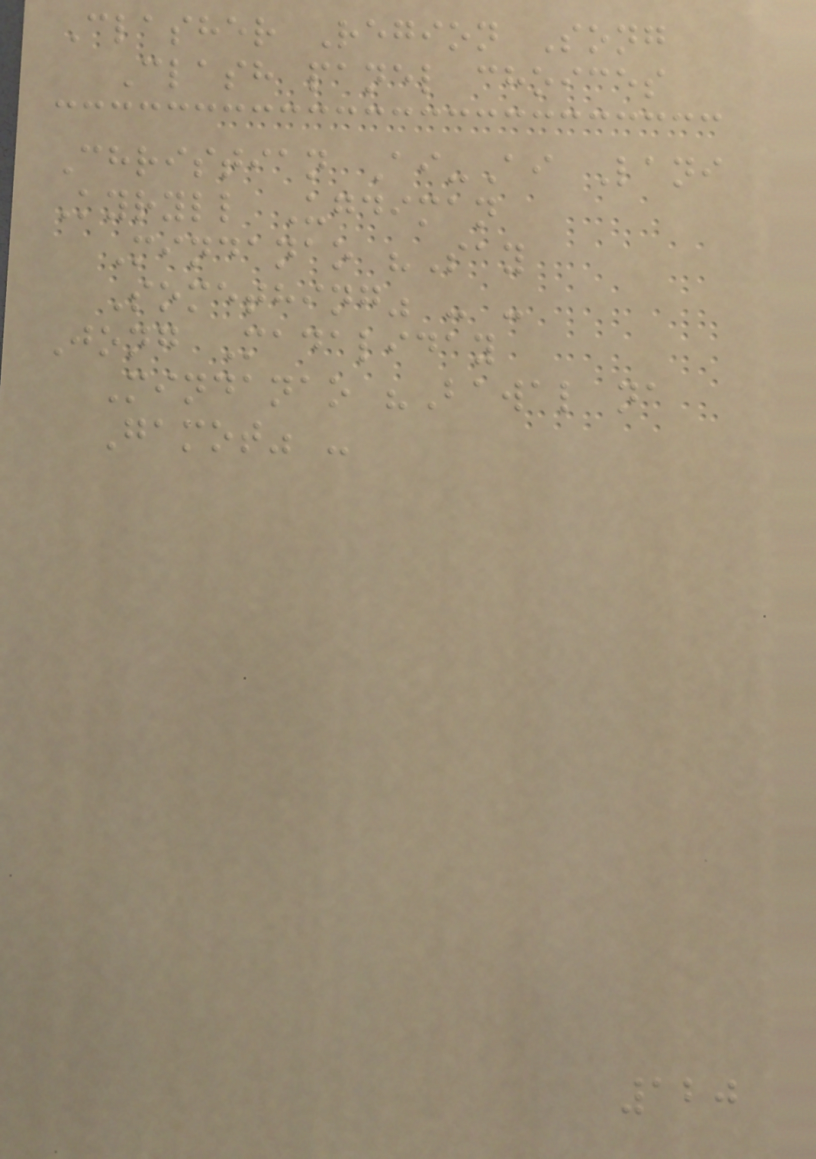Clasher Region Song
Clash panel choices
Christian Ai-Ai Lani
Kyryll Ugdiman
Mindanao "Say
Something" - -
Jong Madaliday
Mindanao "Bawal na
Gamot" -
120
